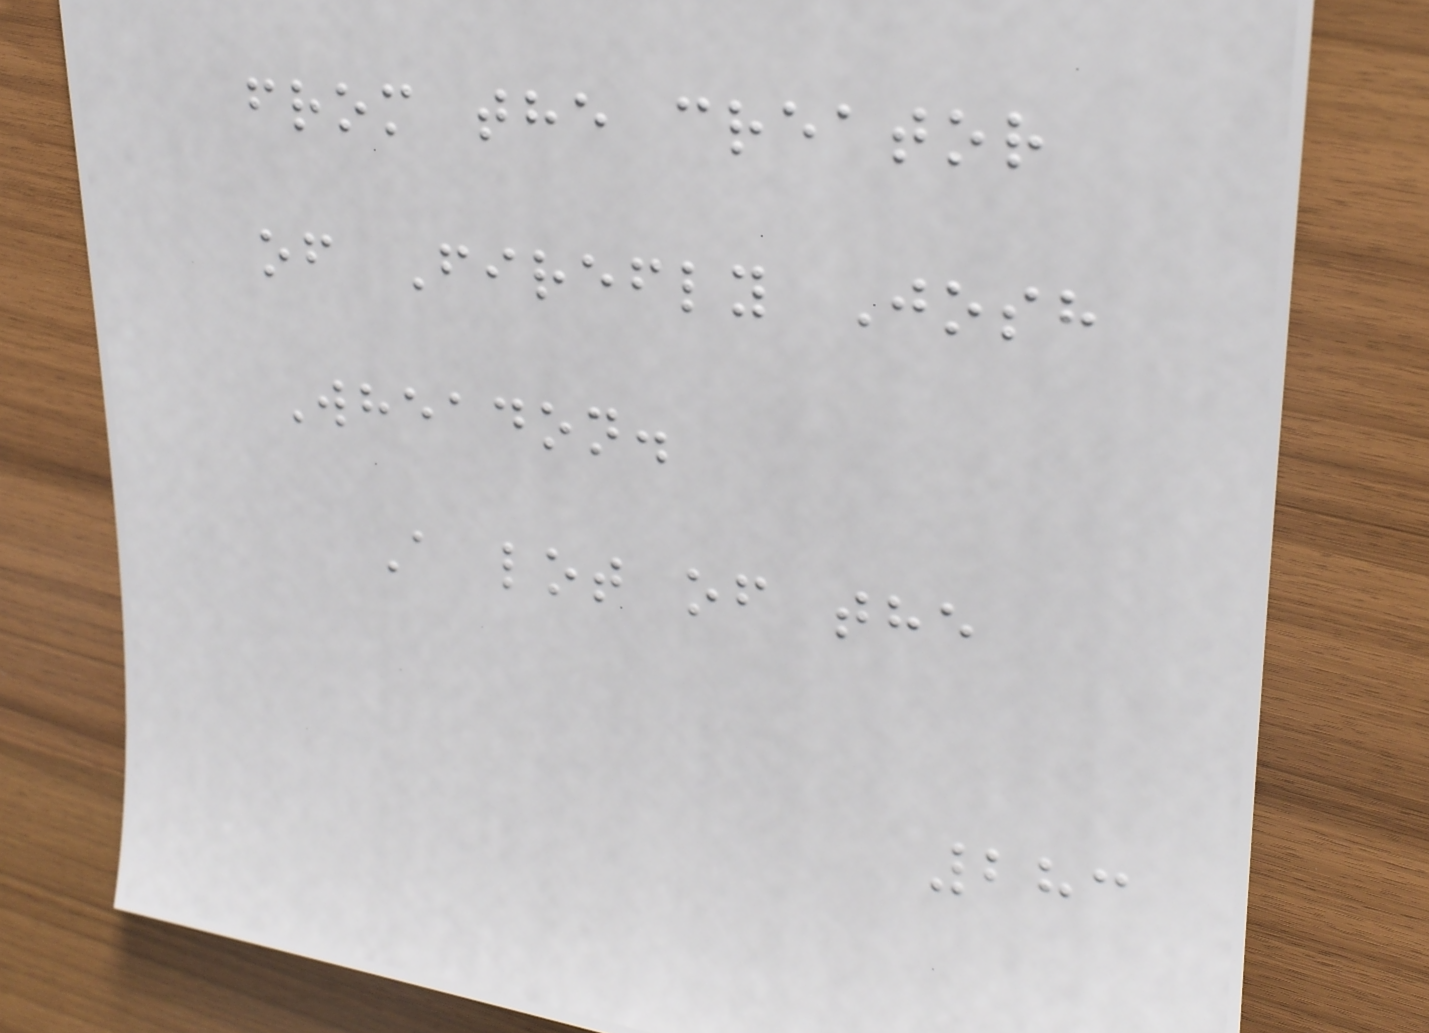from the creator
of Firefly Josh
Wheadon.
A lot of the
283
